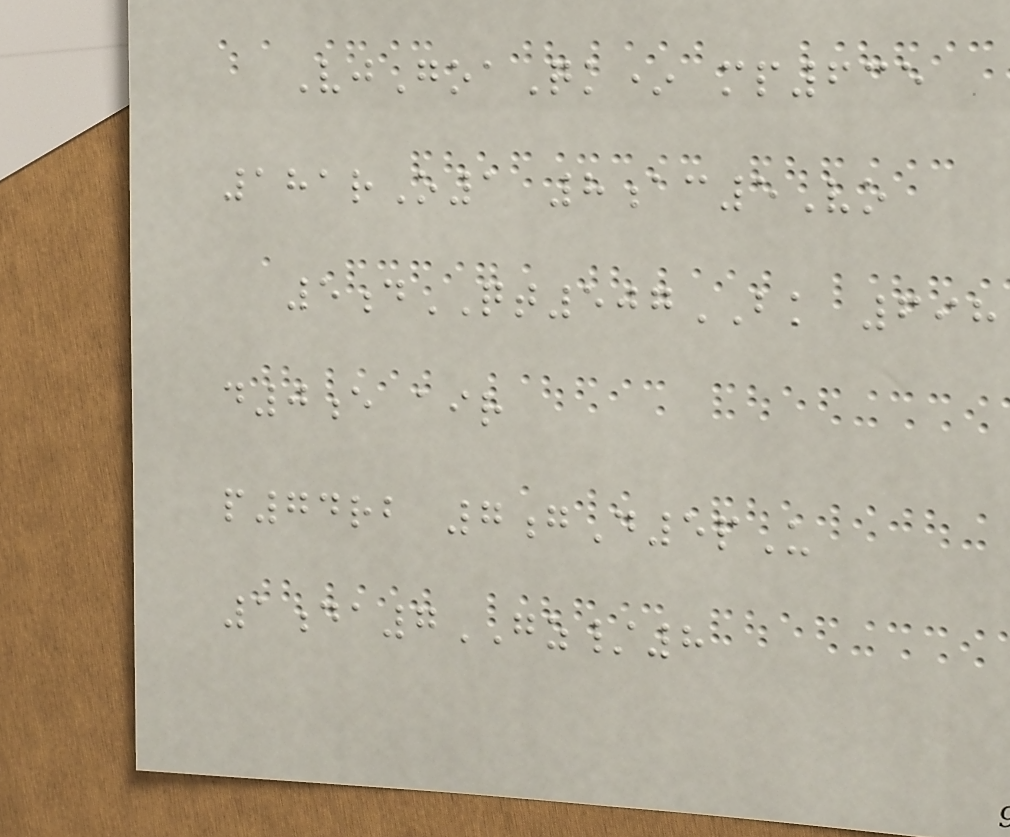VjGoaQk* mp635
181rO1 8ac5Vo
5dQT507BK 698
d0e air
p74rb 7gD5pU
1da7GZ/8
